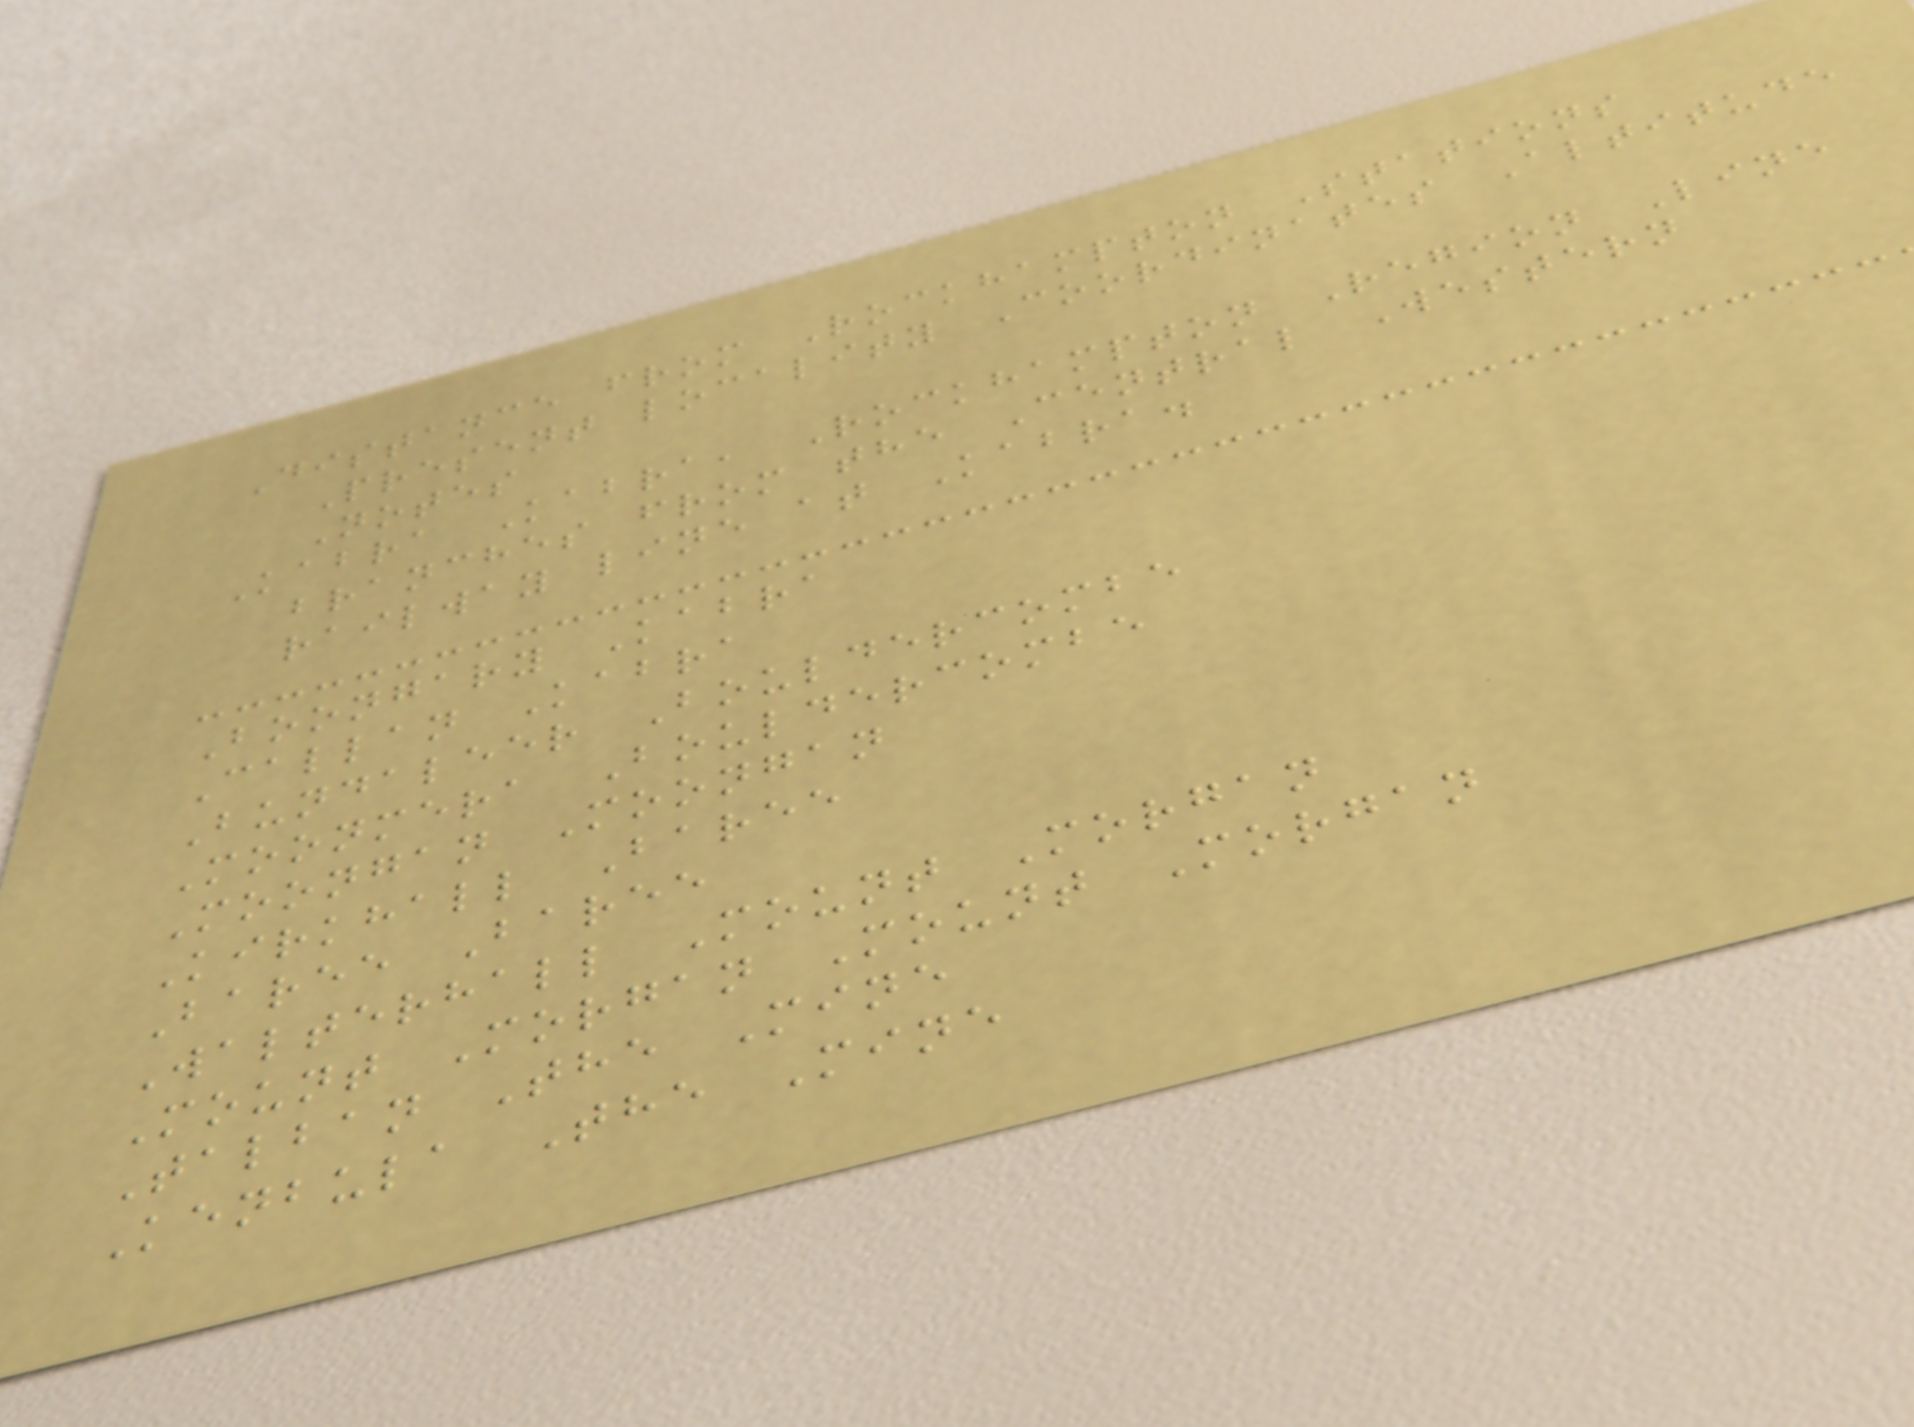Distance from Rockhampton Stations
Present locality Coordinates Altitude
Notes
Kabra Kabra, Rockhampton Region Line
branches from the Central Western
railway line at Kabra.
Boongary Kabra
Callan Kabra
Bundaleer Bouldercombe
Moonmera Bouldercombe
Moongan Moongan
Kirkhall Baree
Baree Baree
Walterhall Mount Morgan
Mount Morgan Mount Morgan
Talban The Mine
Kenbula The Mine
